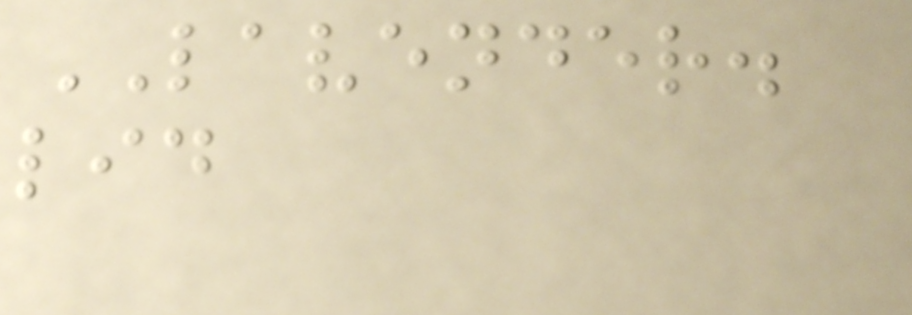LAVENDER.
lid
